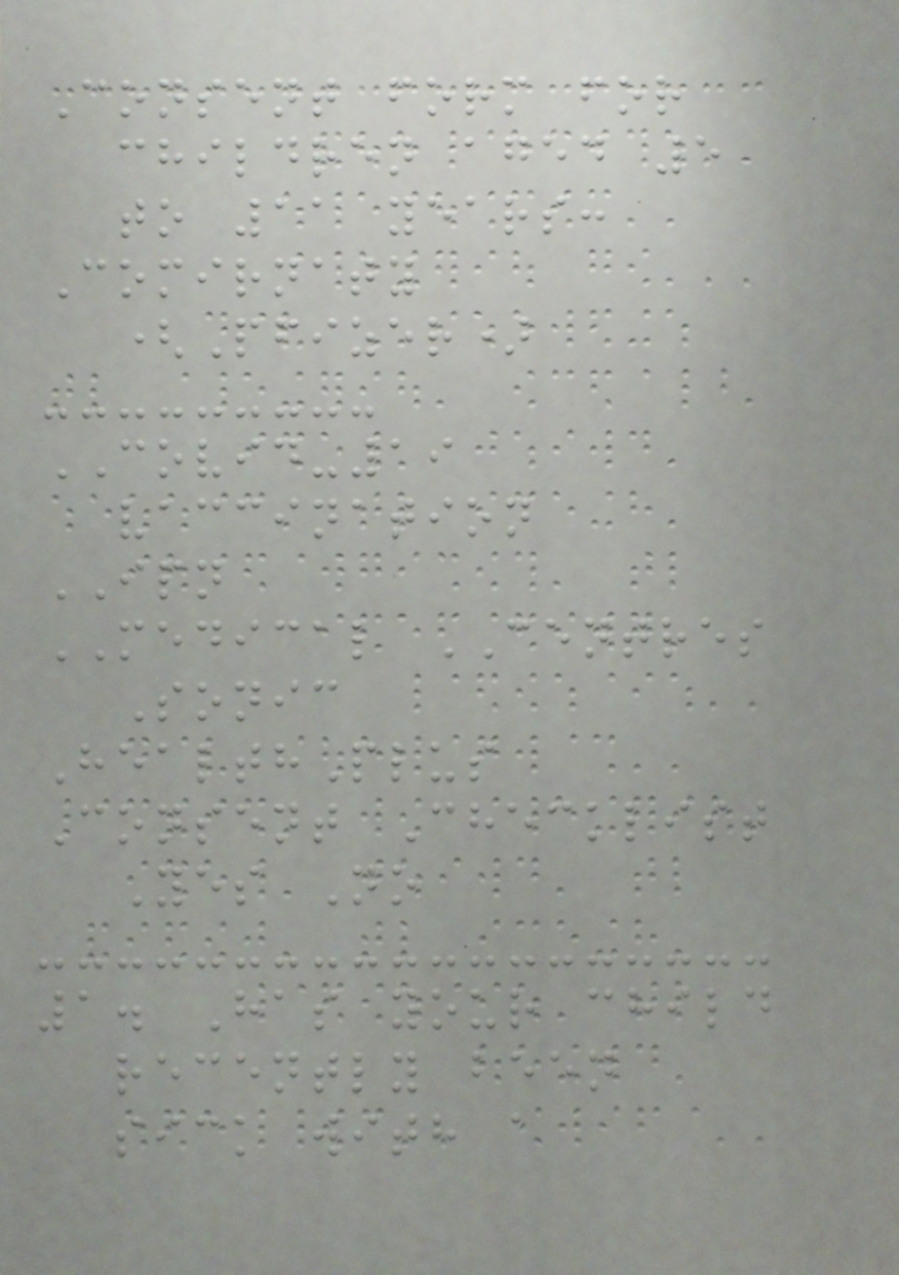Consent form for
children aged 5
to 11 years:
Comirnaty
(Pfizer)
COVID-19
vaccination
IPN
MEDICAL CENTRES
Sonic
HealthPlus
Consent Checklist
Yes No
1. Has your child
recently been
sick with a
